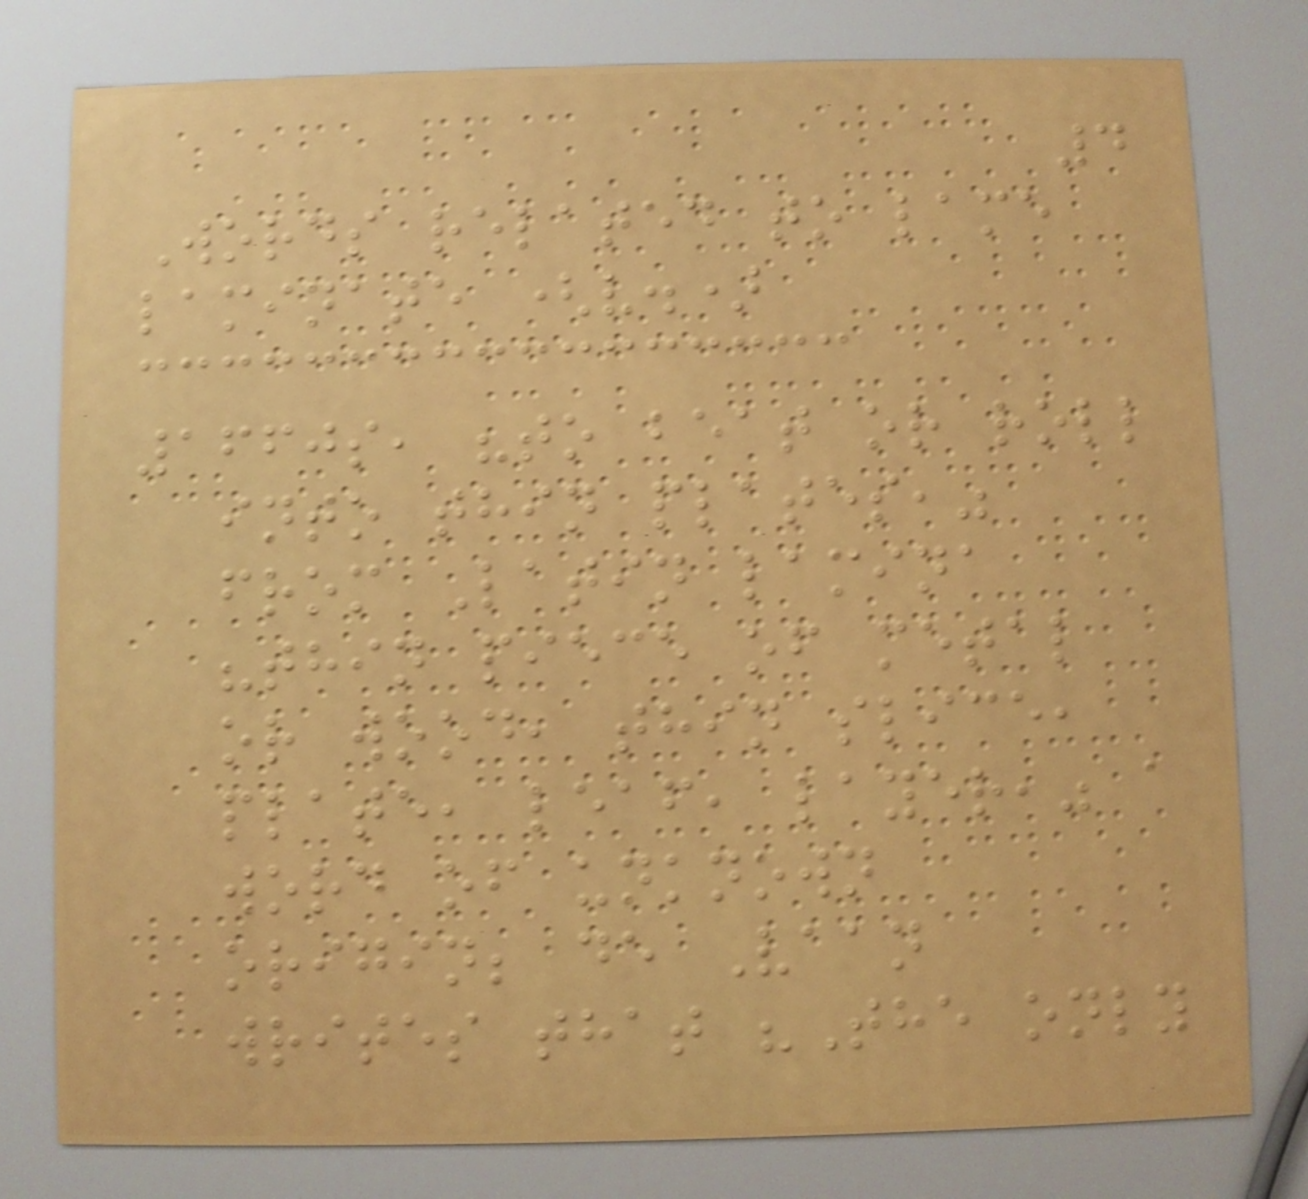4
Words related to lame
laminate (v.)
1660s, "to beat or roll
into thin plates,"
from Latin lamina
"thin piece of metal
or wood, thin slice,
plate, leaf, layer," a
word of unknown
origin; de Vaan
writes that "The only
